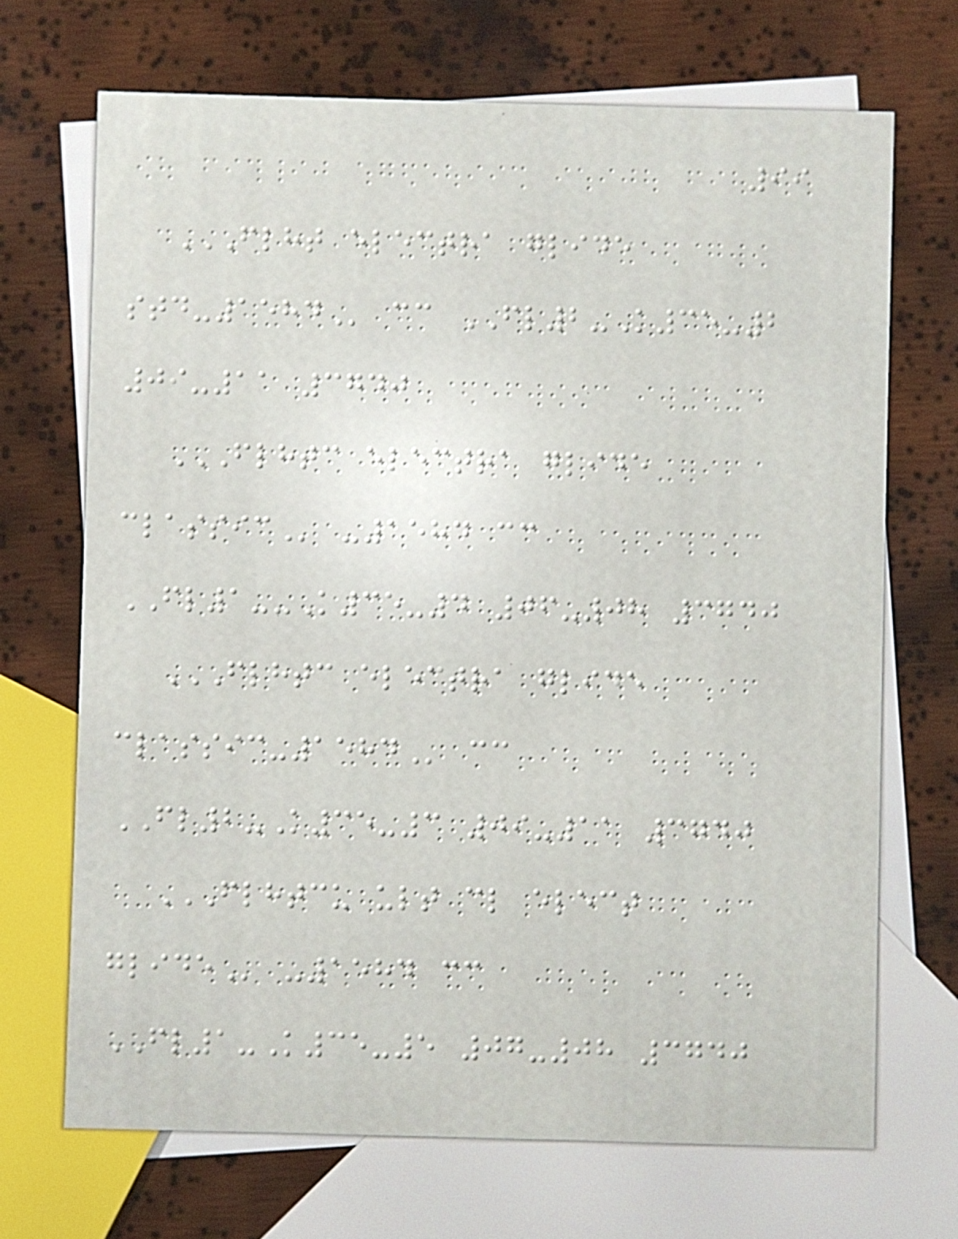99
FLHT ELECTRA GLIDE
STD-1584 cc FL2-K35-2
09-11 3740
FLHTC ELECTRA GLIDE
CLASSIC -1584 cc
FL1--K35-4 06-08 3740
FLHTC ELECTRA GLIDE
CLASSIC-1584 cc
FL2-K35-3 09-11 3740
FLHTCU ULT CL ELECT
GLIDE -1584 cc
FL1-K35-5 07-08 3740
